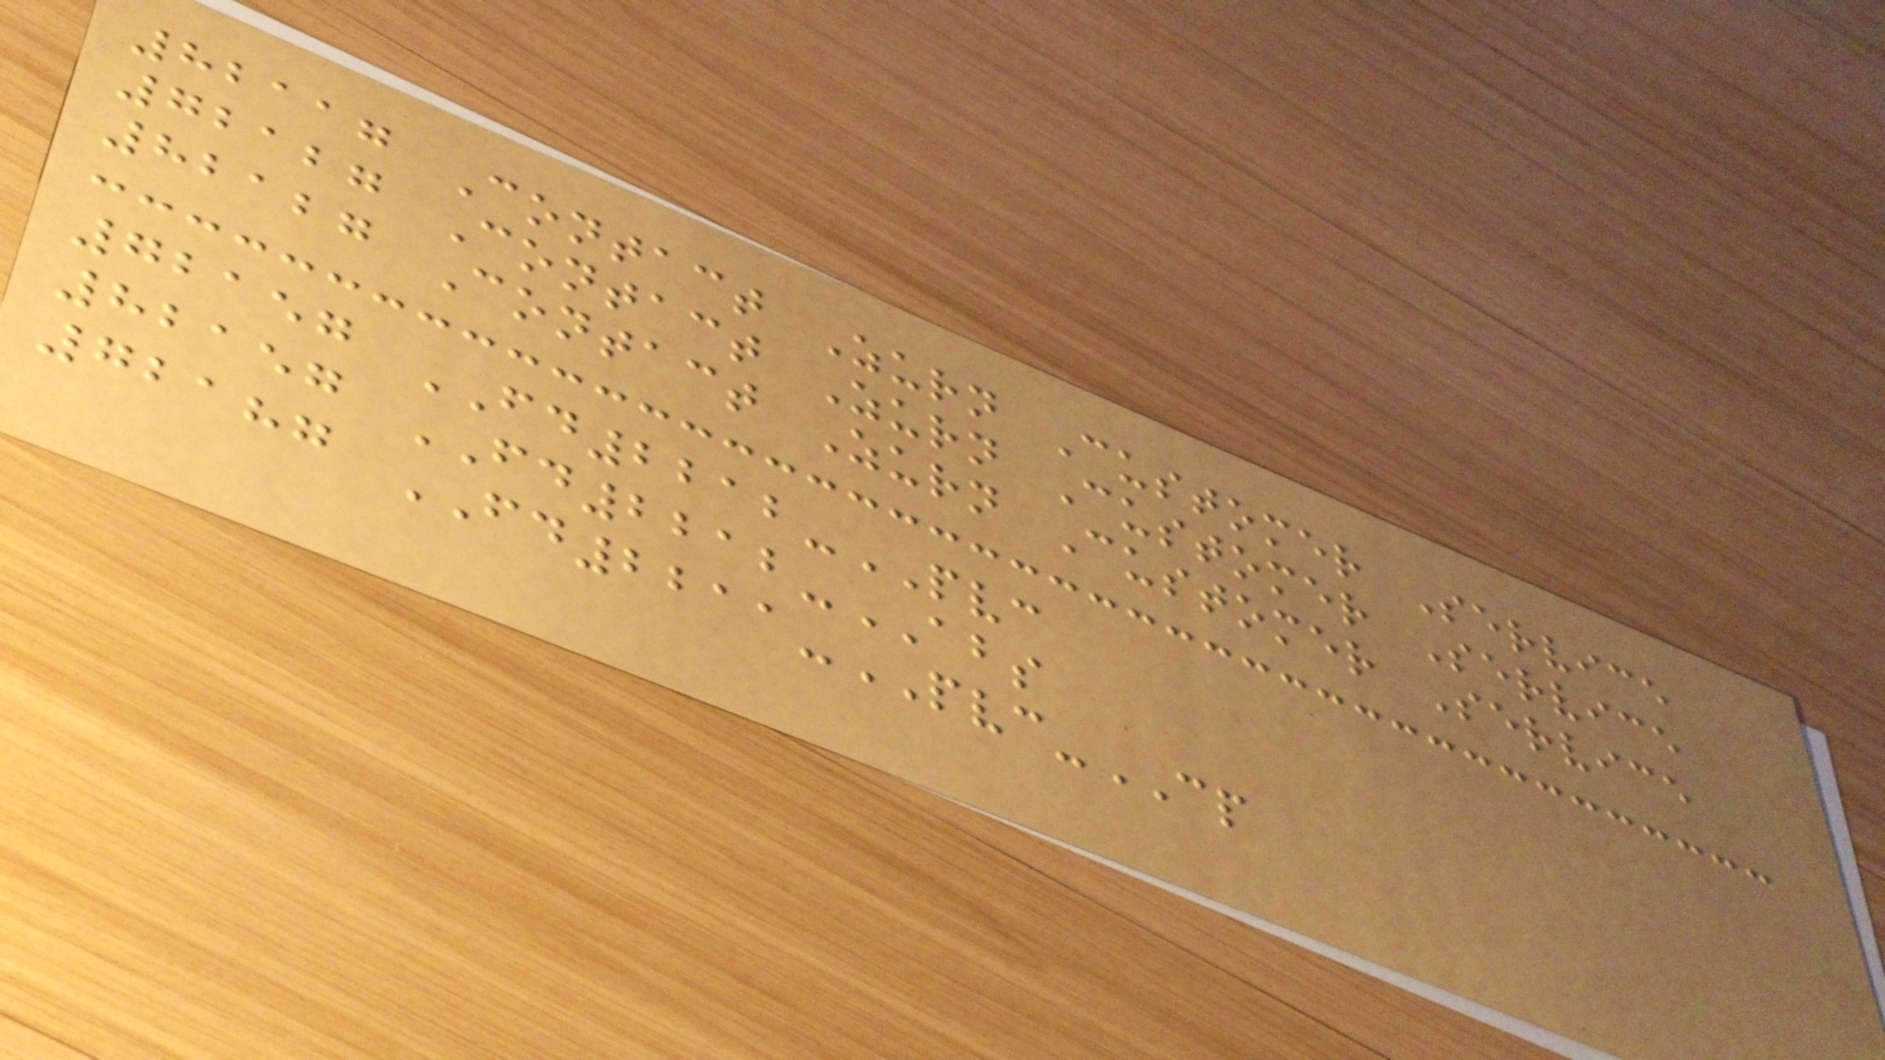82117 Contact Zurn Customer Service
72127 Contact Zurn Customer Service
82127 Contact Zurn Customer Service
72157 FD2212-PVC
82157 FD2212-ABS
72187 FD2211-PVC-CP
